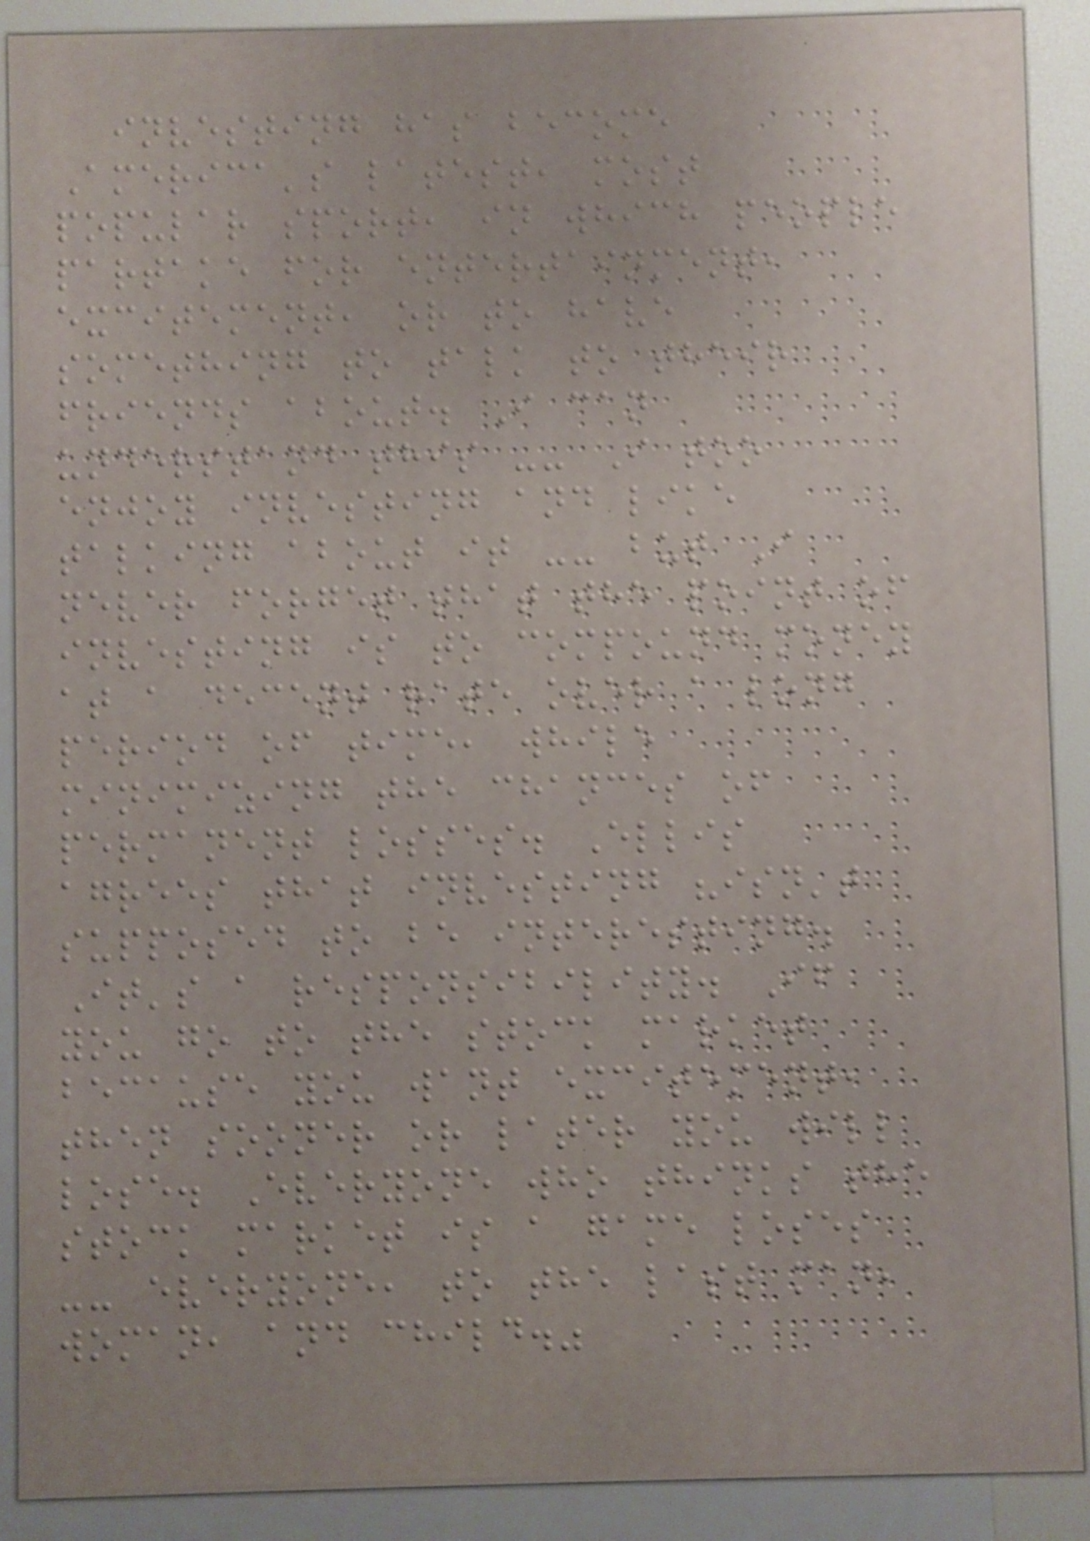investing has become
America's latest, most
popular sport, in which people
partake for entertainment,
excitement, or to have
something to talk to their
friends about. I can
understand this -- I too
enjoy investing and like
talking about it -- but I
never forget that the point of
investing is to compound money
at a decent rate over a long
period of time, while
minimizing the chances of
permanent losses. Ellis
agrees that investing "isn't
supposed to be interesting.
It's a responsibility. If
you go to the stock market
because you want excitement,
then sooner or later you will
lose. Everyone who thinks the
stock market is a game loses
-- everyone, to the last man,
woman, and child."
